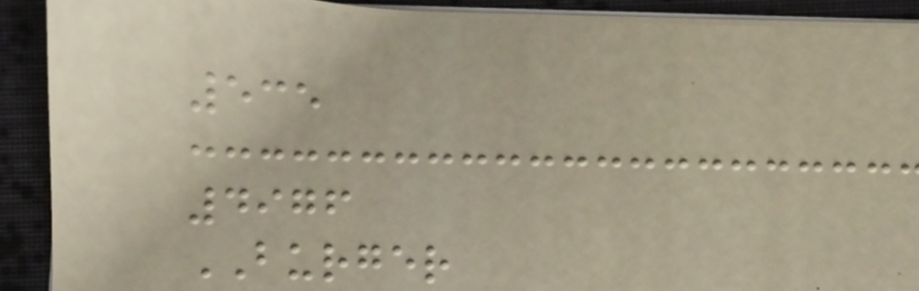535
4976
BURGER
